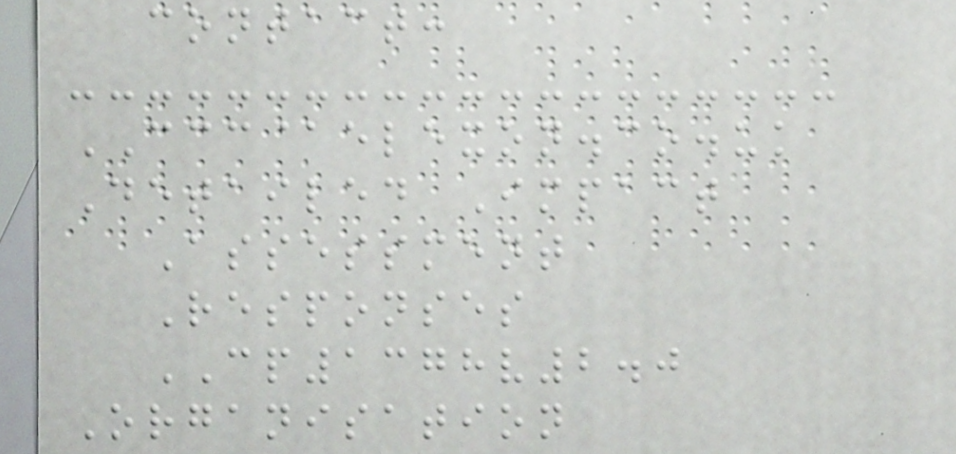contact:
CCC@elexon.co.uk
Detailed Impact
Assessment
Responses
CP1378v2.0
Organisation
